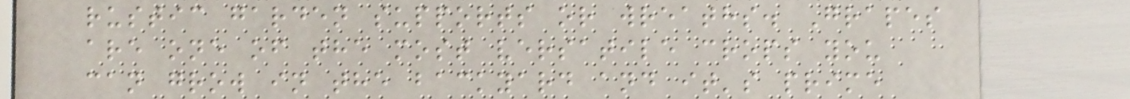rustic garden supports or wreaths. Grapes
are one of the most versatile crops you
can grow in the backyard and it's prime
